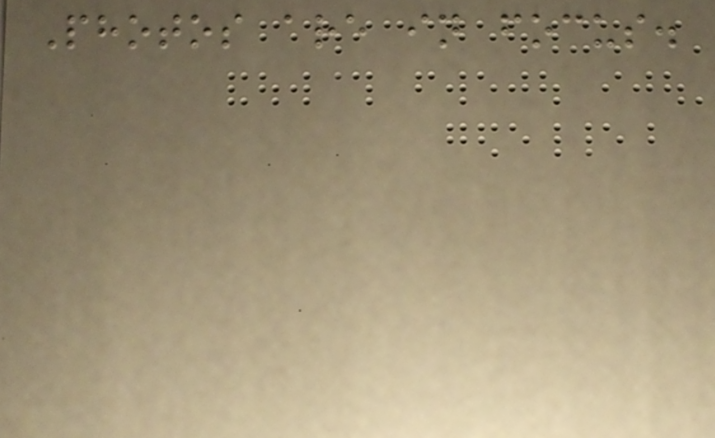Photos are in focus.
